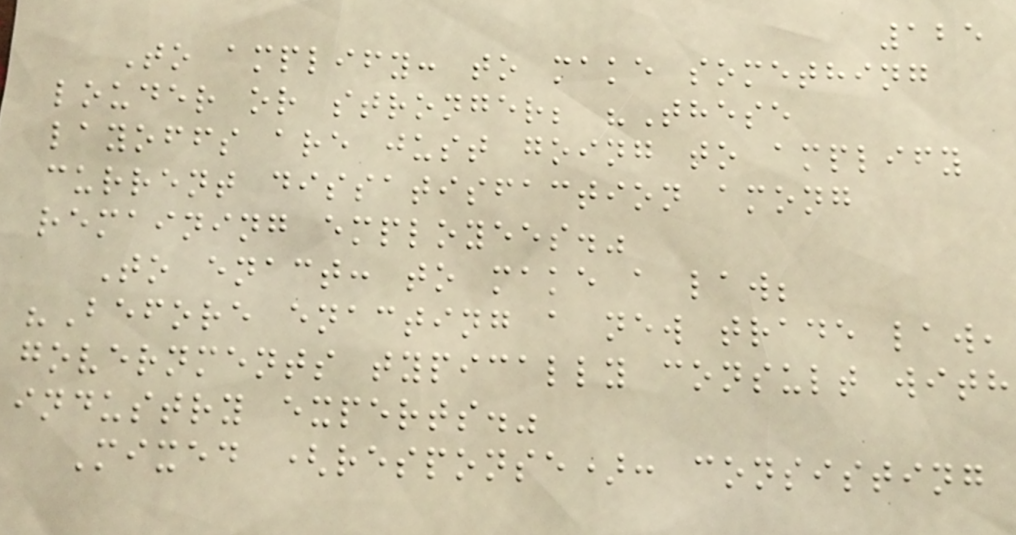125
To amplify: to make something
louder or stronger; "These
layoffs are just going to amplify
current dissatisfaction among
remaining employees."
To enact: to make a law;
"Before enacting a new trade law,
governments typically consult with
industry experts."
Mixed (response): consisting
